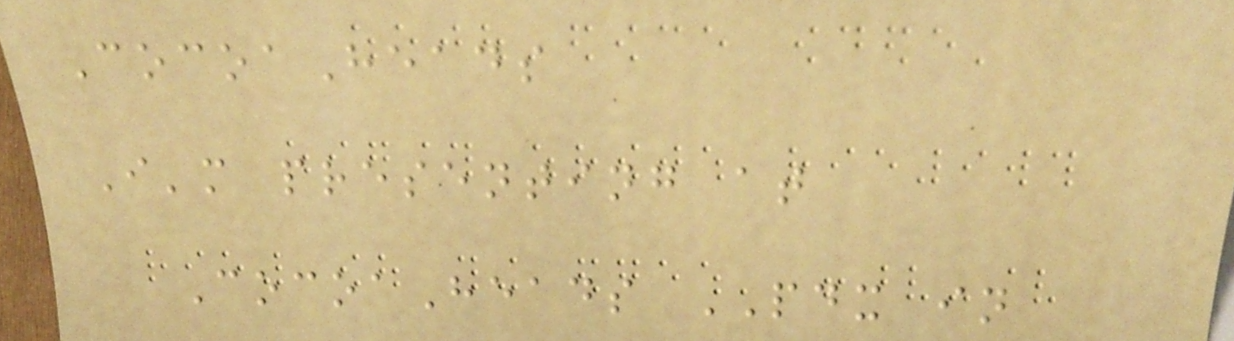CocoaHeads
I'm presenting at
CocoaHeads PDX in
